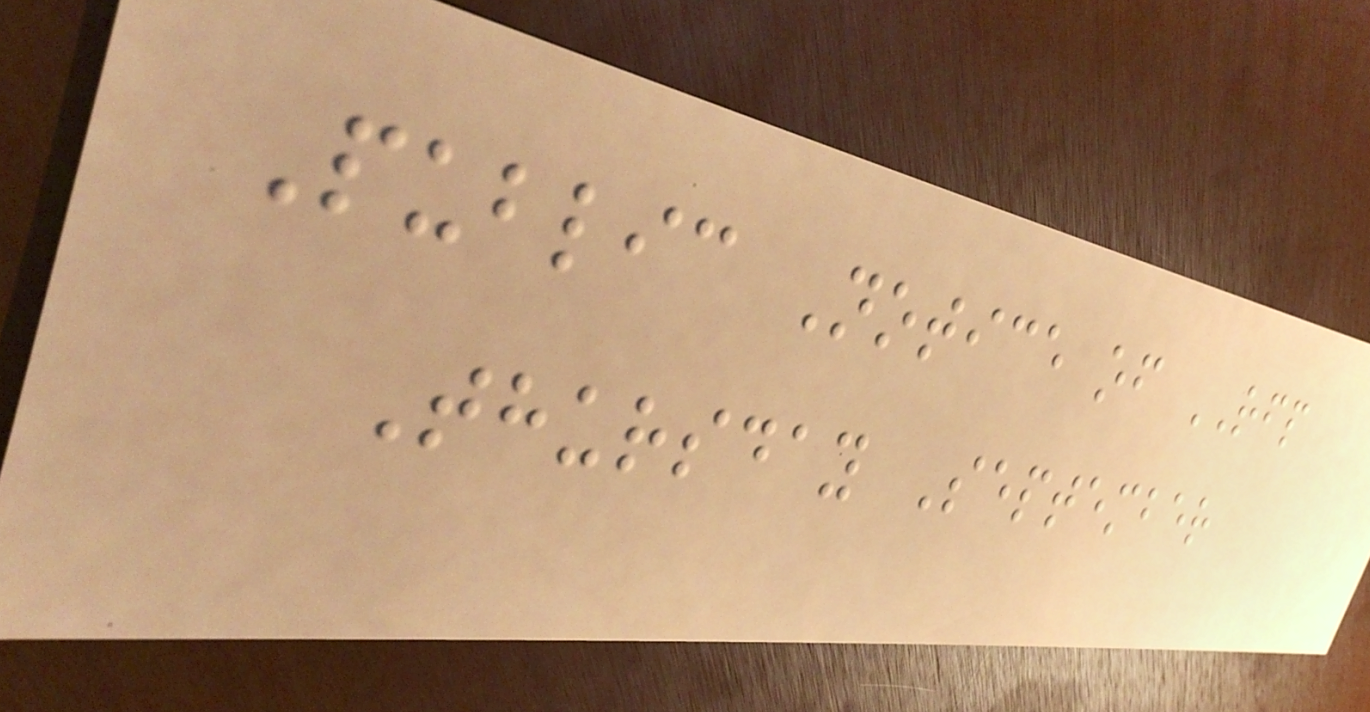Public Notice of RFP
Thursday September
